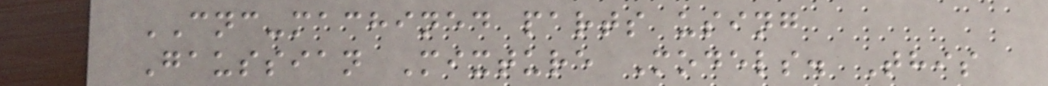CNC-machined parts using
Gaussian Mixture Models. This
